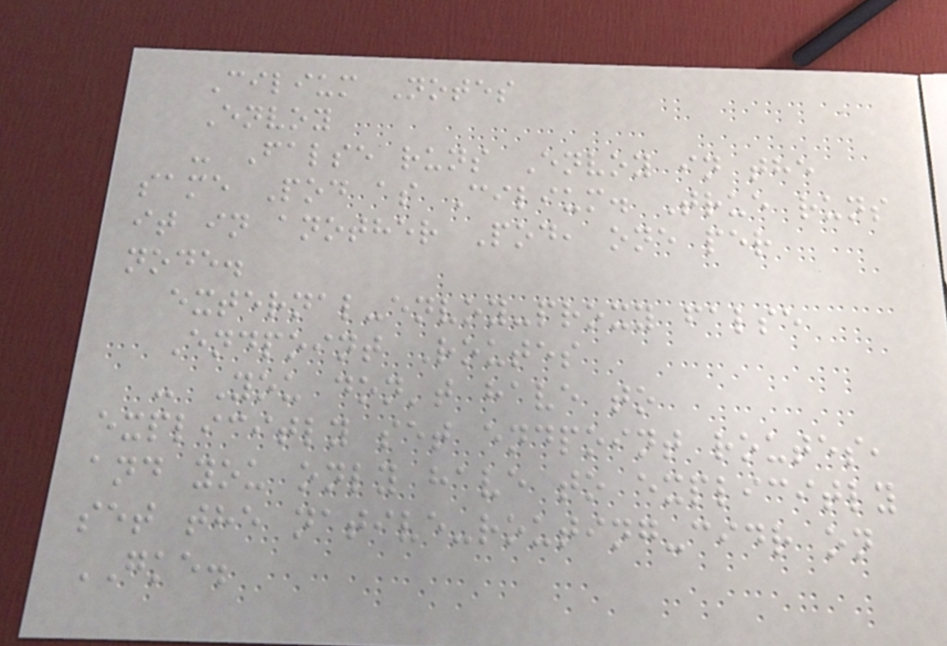Cilium Notes
Envoy
- False runs Envoy in the
same Pod as Cilium. True runs
it in another Pod, one per
node.
external-envoy-proxy false
Endpoint Routes
- You don't have to
explicitly set endpoint routes,
and you only have to explicitly
set the native-routing-cidr on
GKE.
